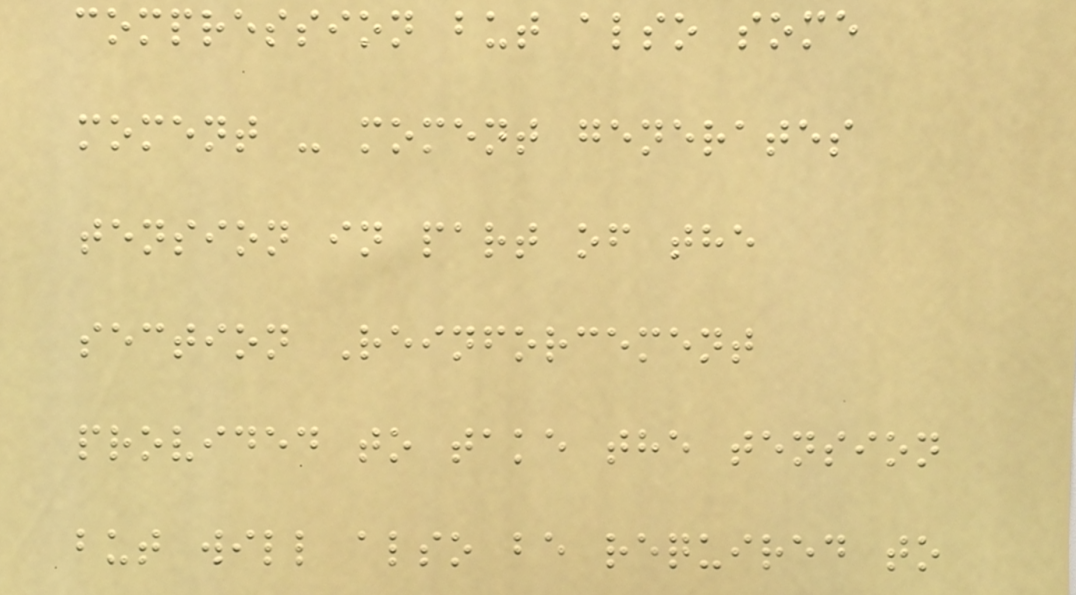compression but also some
moment - moment generates
tension in part of the
section Reinforcement
provided to take the tension
but will also be required to
